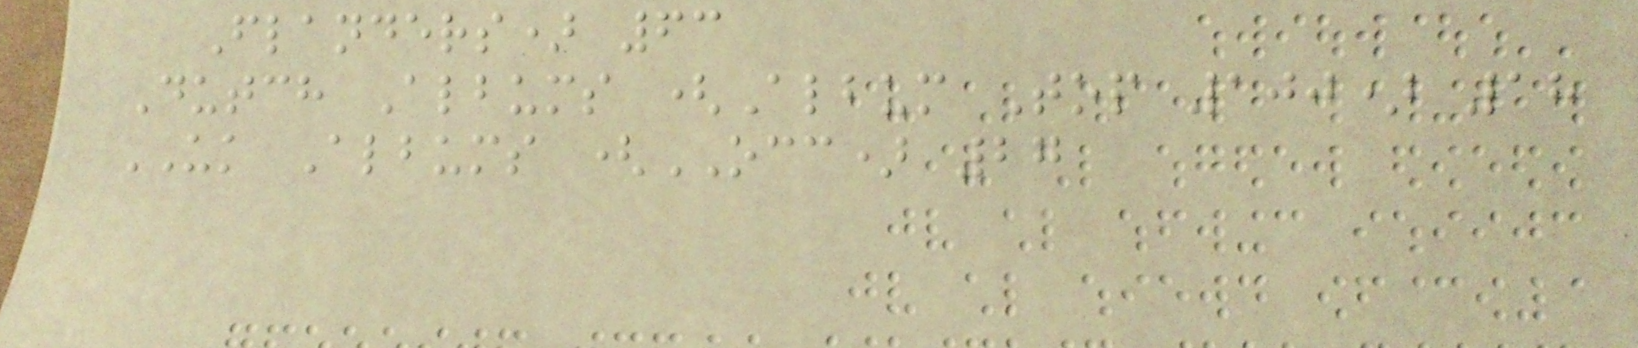Flanders) 63
Dutch Albums (Album Top 100) 18
UK Albums (OCC) 27
